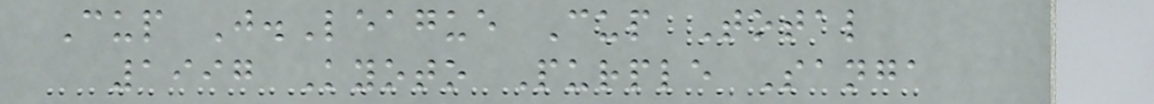Cup J.League Cup Total
1997 Kyoto Purple Sanga
